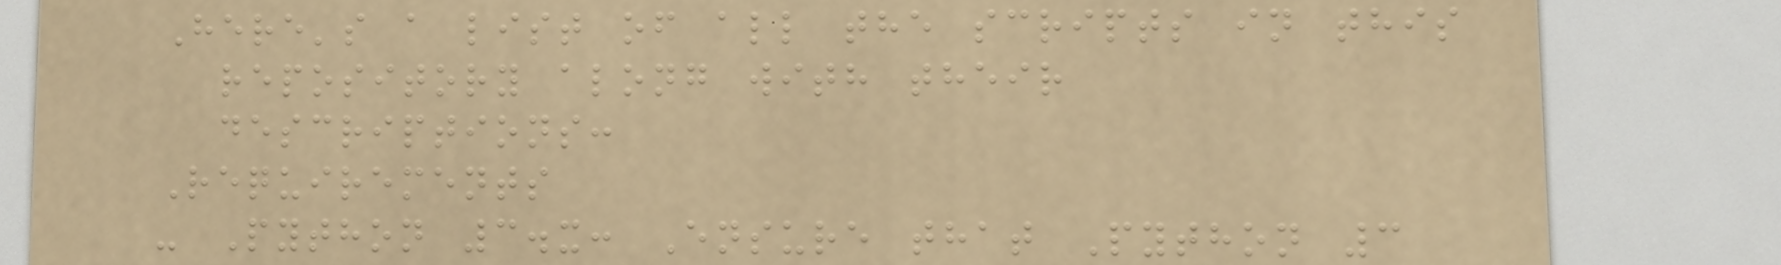Here's a list of all the scripts in this
repository along with their
descriptions:
Requirements
- Python 3.x: Ensure that Python 3
